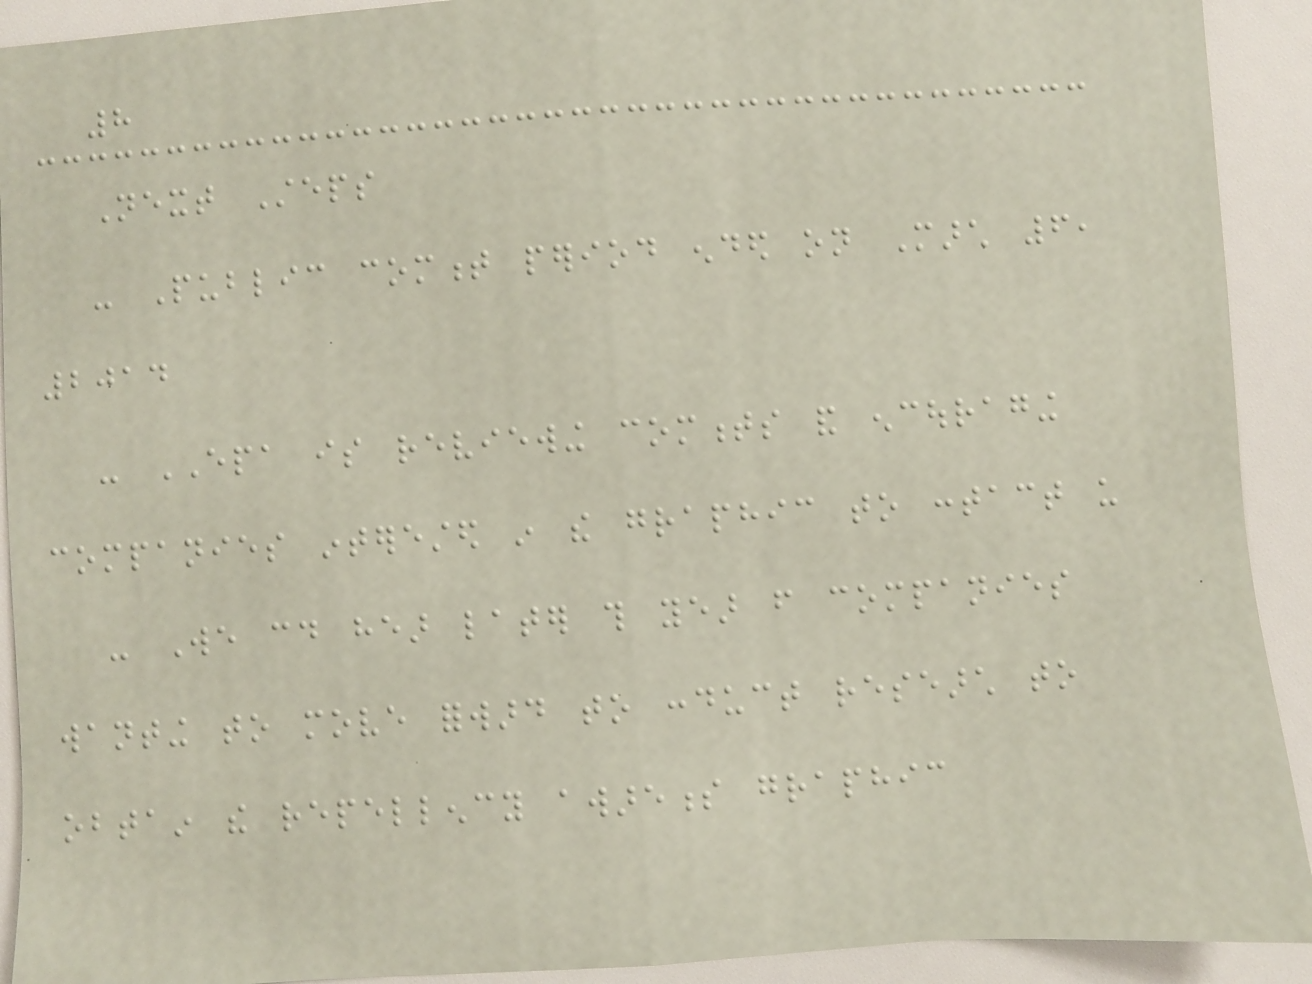8
Next Steps
- Public comment period ended on March 6,
2014
- EPA is reviewing comments and encouraging
companies interested in the graphic to contact us
- We could hear later this year from companies
wanting to move forward to conduct research to
obtain the repellency awareness graphic
